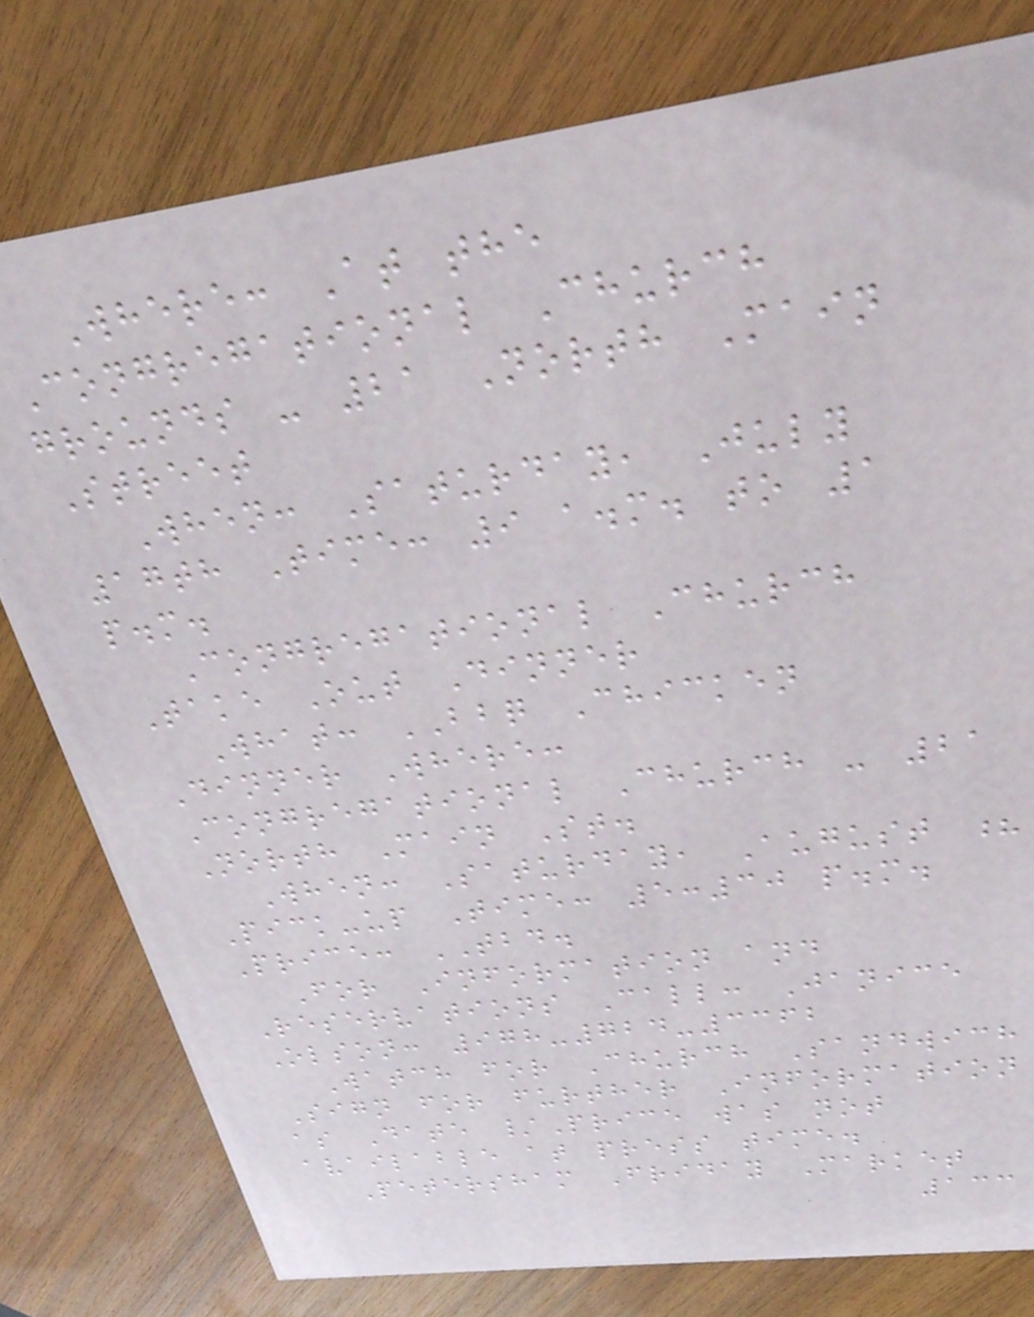Where: At the
Congregational Church
grounds - 21 North Main
Street
When: Saturday, July
17th Time: 9 a.m. to 1
p.m.
Congregational Church
Take Out Dinner
What: BBQ Chicken
Dinner Where:
Congregational Church - 21
North Main St.
When: Saturday, August ?
Pick-up Time: 5:30 p.m.
Price: TBD.
For Information and
Reservations Call: Janice
Olson: 978-724-3362
Watch for Church Sandwich
Sign for further Information
as Date /Price was not
available at press time.
Petersham Friday Market
133
